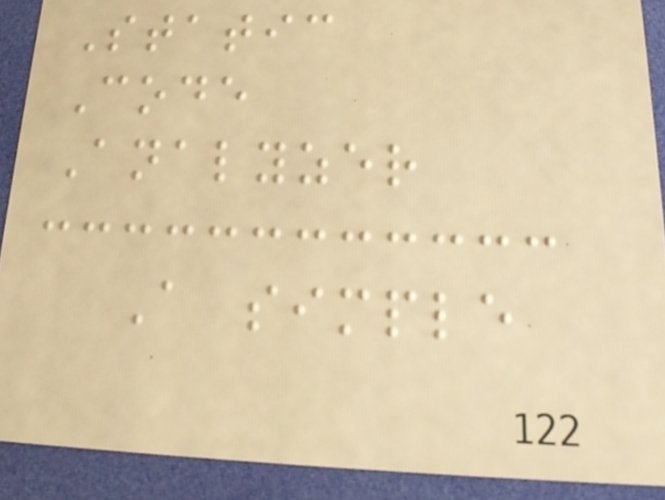Static
Code
Analyzer
A simple
